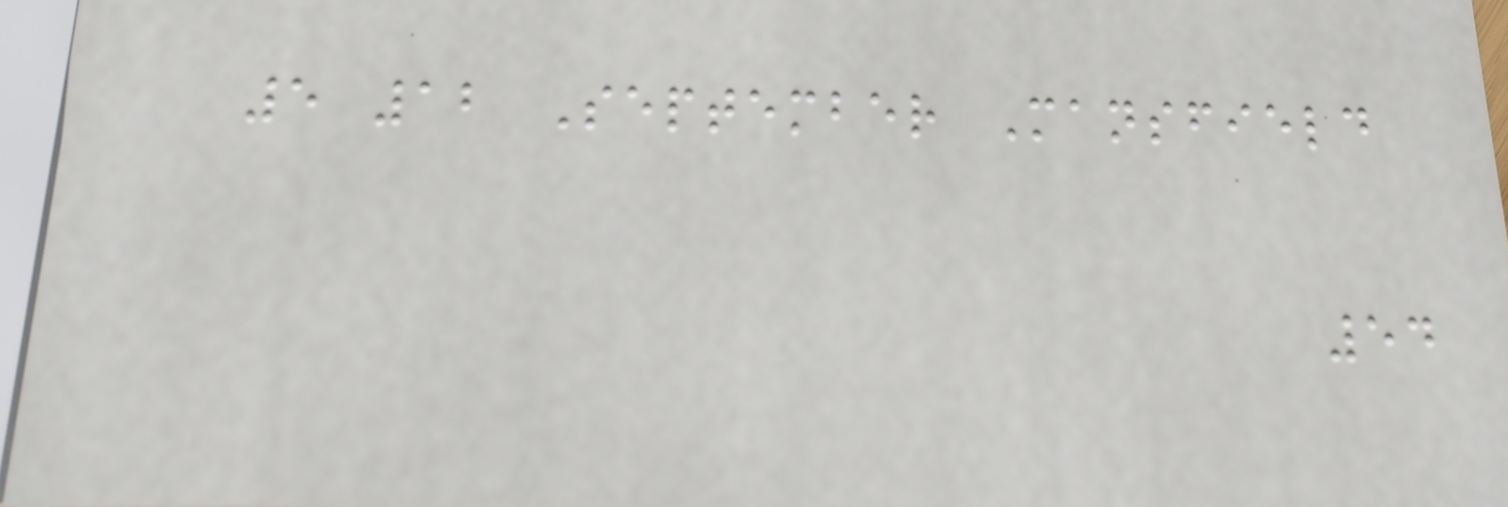5 12 September Mansfield
54
